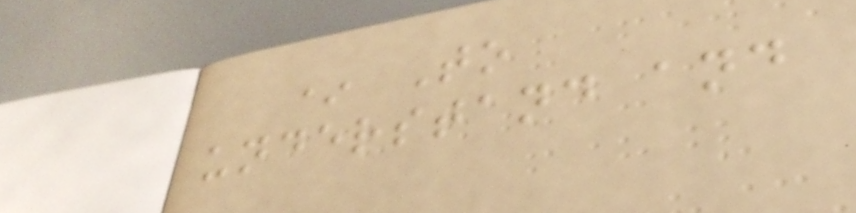* To
understand and
